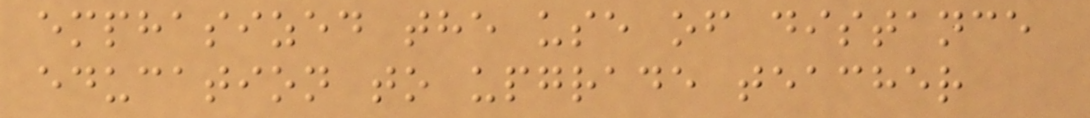emphasized the use of distance
education to upgrade teacher
